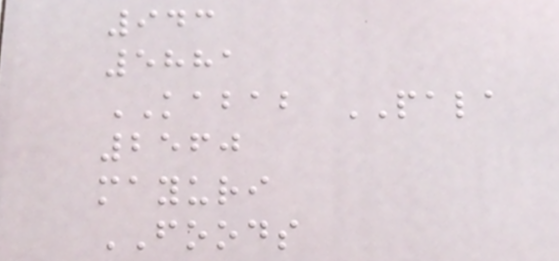943
5881
KABAB PALA
2560
mayuri
FOODS
